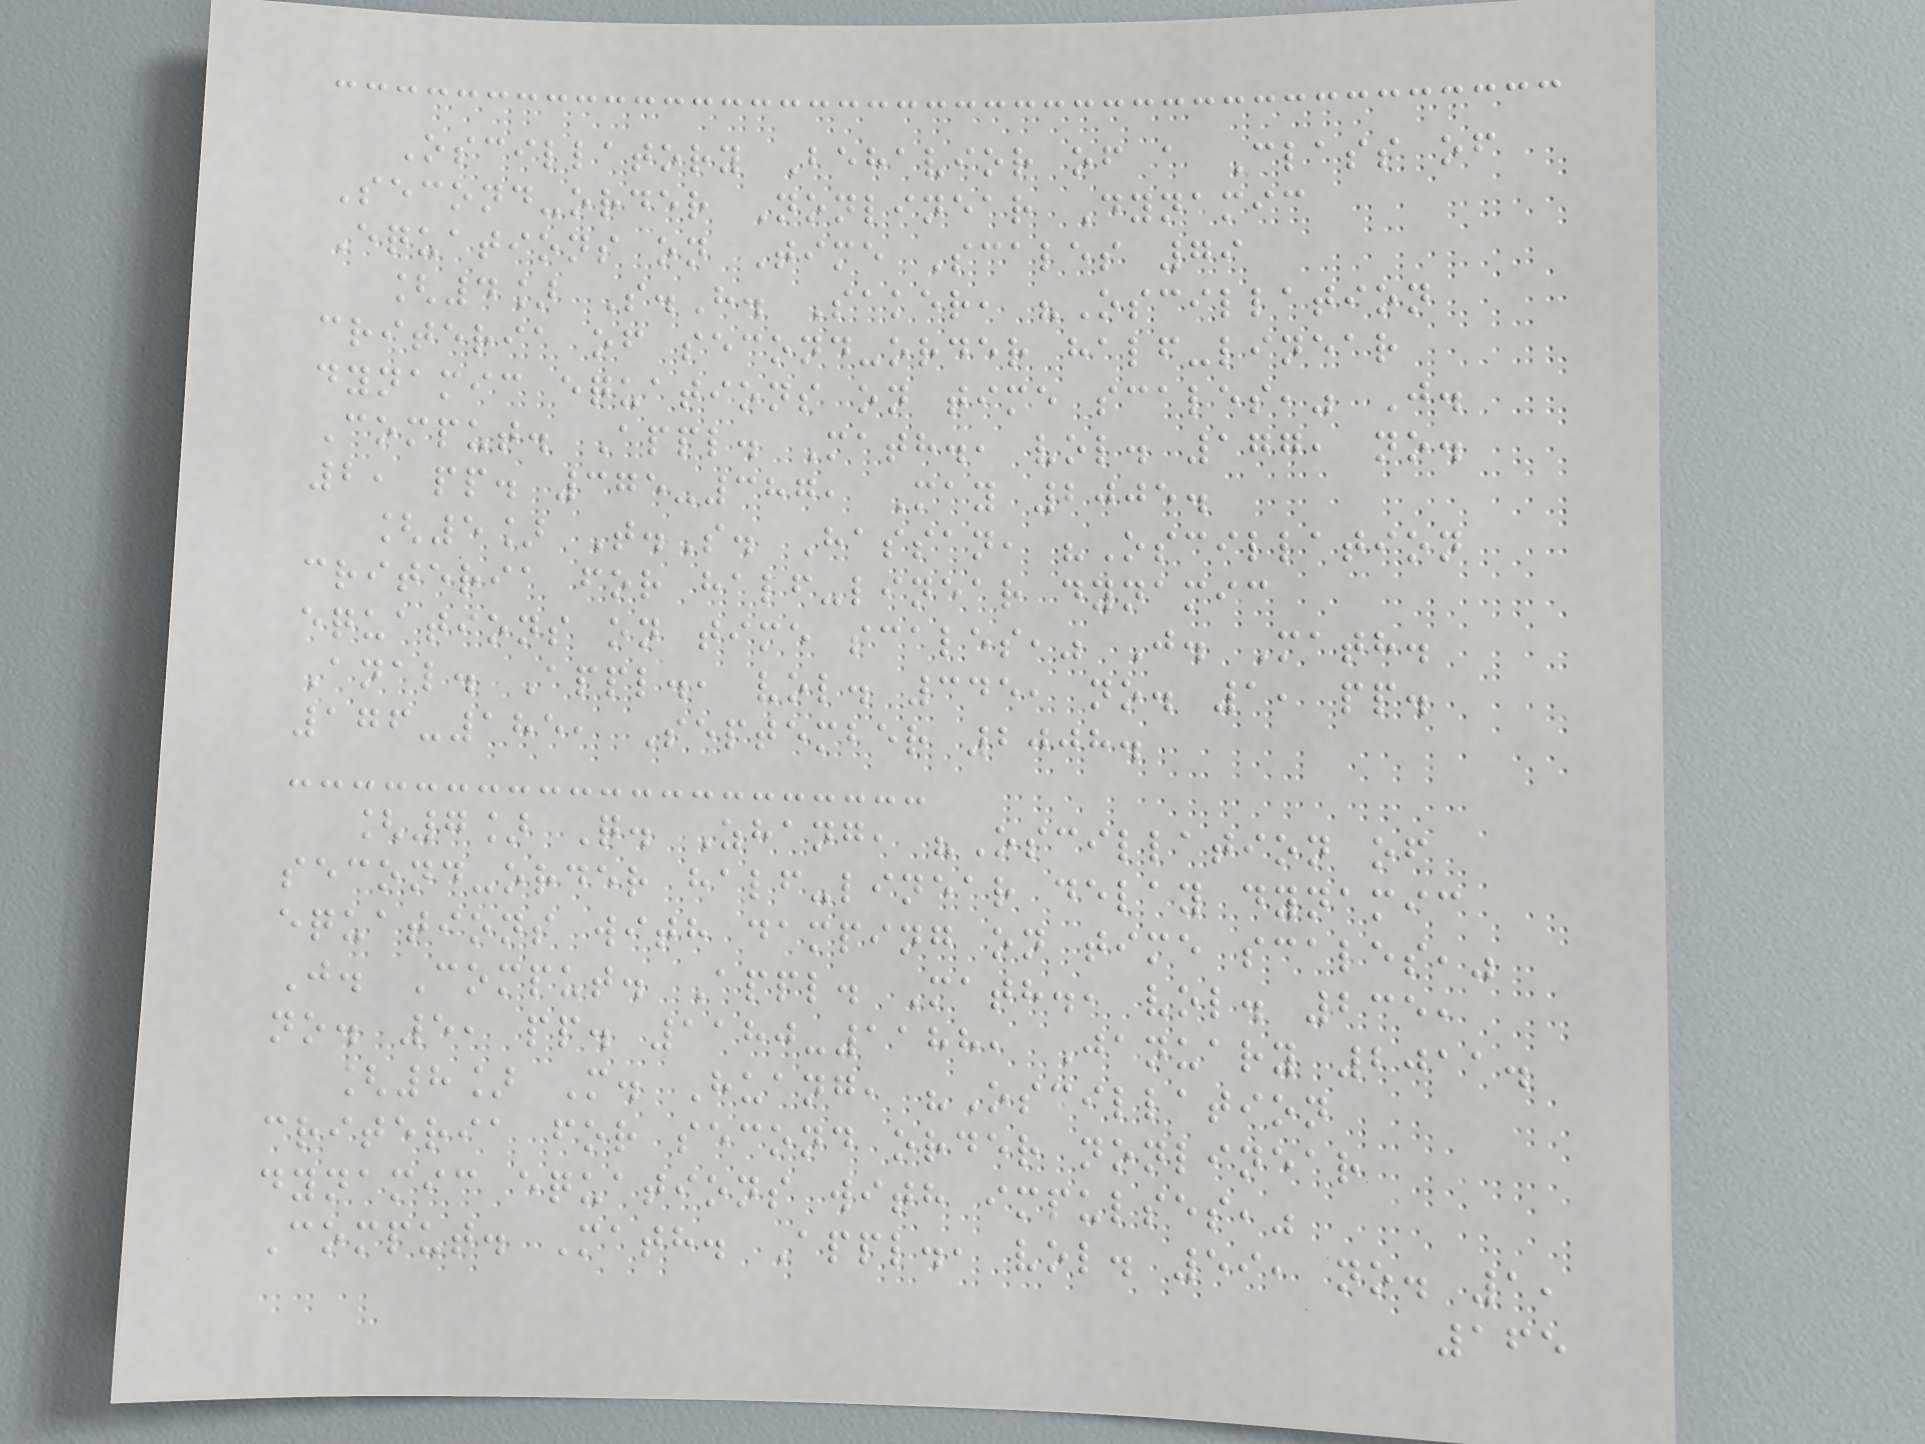Oscillatory Behavior of a Class of
Second-order Nonlinear Dynamic
Equations on Time Scales 79
[4] S.H. Saker, "Oscillation
criteria of second-order half-linear
dynamic equations on time scales," J.
Comput. Appl. Math., vol. 177, no.
2, pp. 375-387, May 2005.
[5] T.S. Hassan, "Oscillation
criteria for half-linear dynamic
equations on time scales," J. Math.
Anal. Appl., vol. 345, no. 1, pp.
176-185, September 2008.
[7] Q. Zhang, "Oscillation of
second-order half-linear delay dynamic
equations with damping on time scales,"
J. Comput. Appl. Math., vol. 235,
no. 5, pp. 1180-1188, January 2011.
[8] M. Huang, "Oscillation
criteria for second order nonlinear
dynamic equations with impulses,"
Comput. Math. Appl., vol. 59, no. 1,
165
